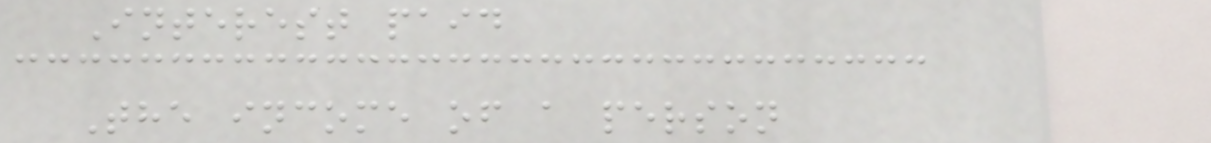Interest paid
The income of a person
